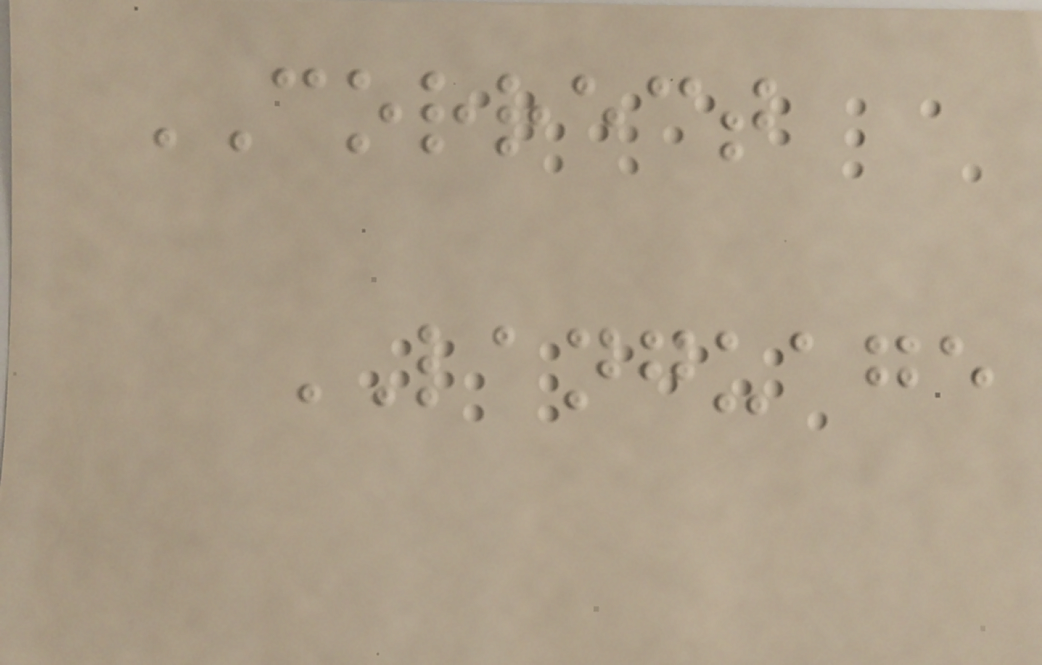CORRECT
LANGUAGE
